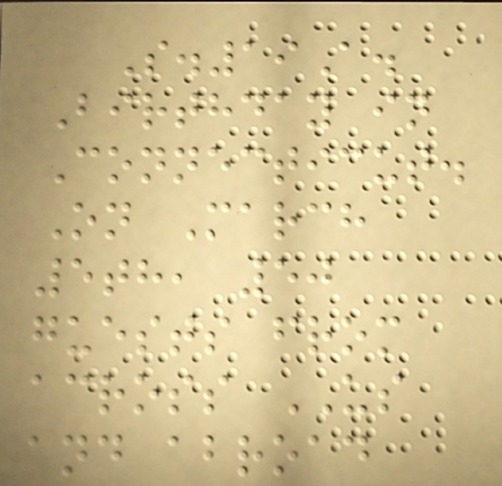S.19A.
Birthday in
Connecticut.
On March
5th, 50
guests from
across US
and abroad
